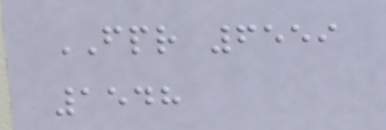FPR 6559
1548
